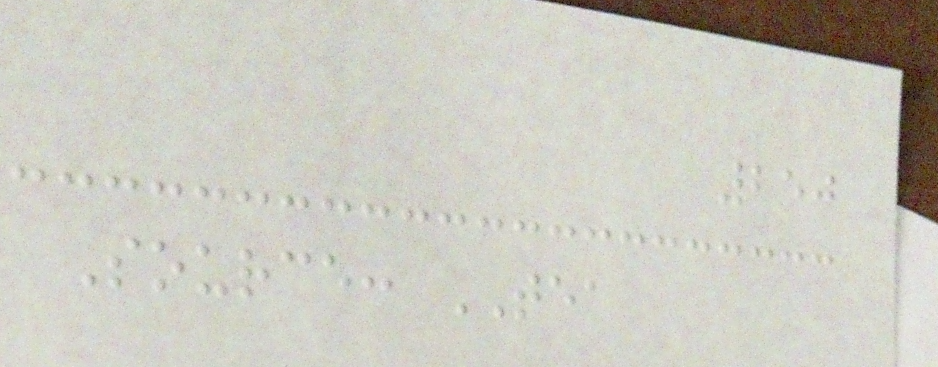250
Source: TEA
